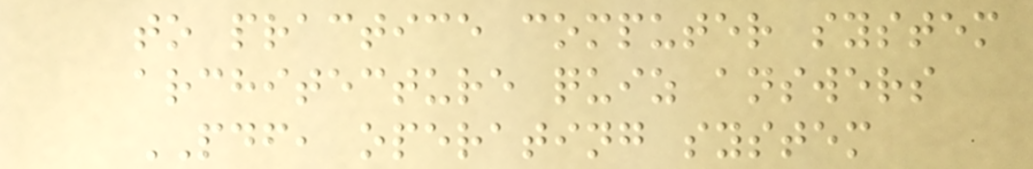to practice computer system
architecture quiz answers
PDF, operating system
